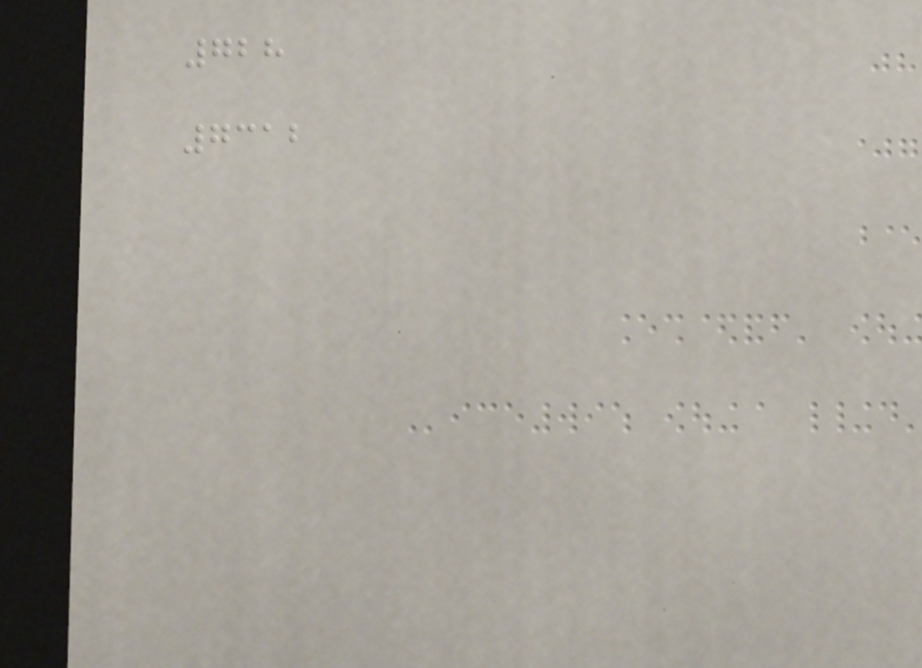728
7312
